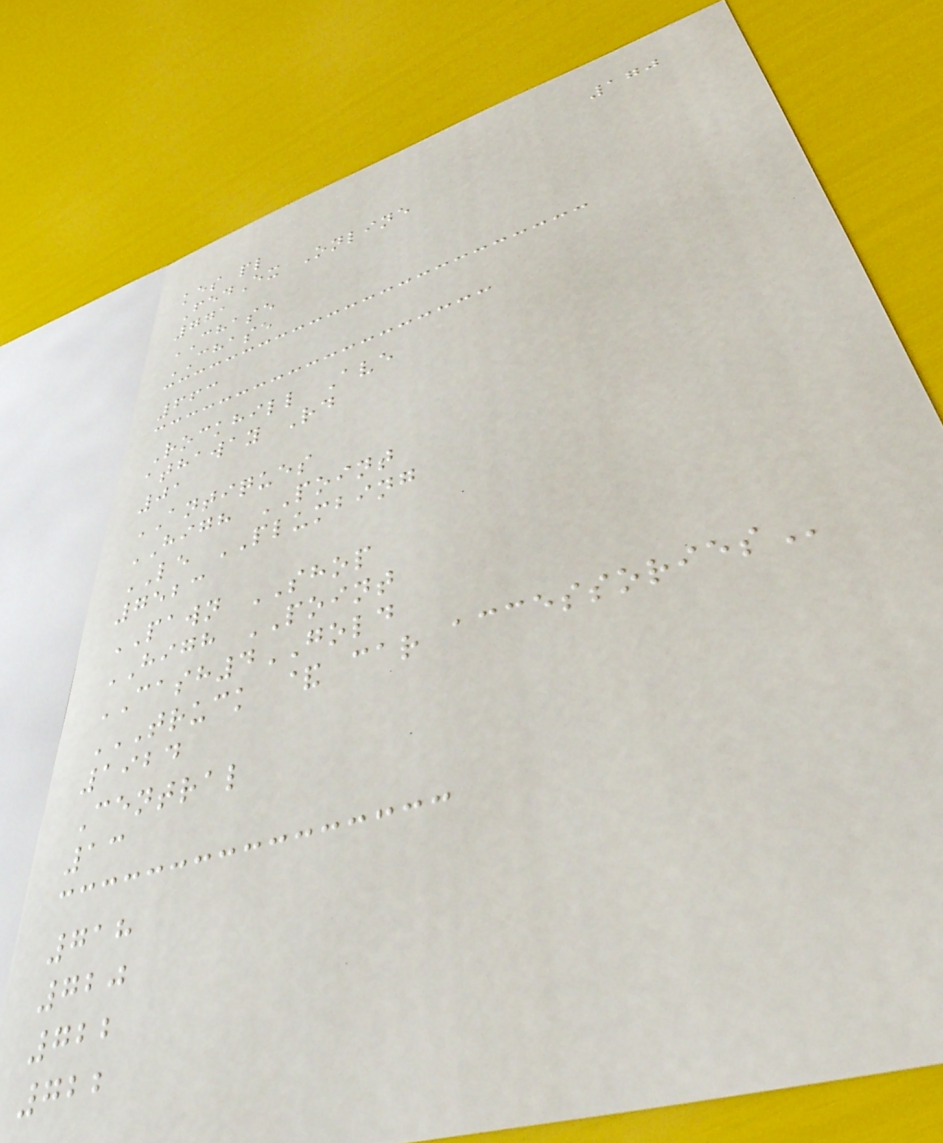170
kes pl
FedEx Online
771
CHASE
CHASE
663
Rockhill Ave
athaway Rd
01
ANTIQUES
HIGH POINT
LE PLUMBING
7523
PAWN SHOP
HIGH POINT
CASH4GOLD
TRUCK & CAR ACCESSORIES
1924
Central
13
718
720
722
722
